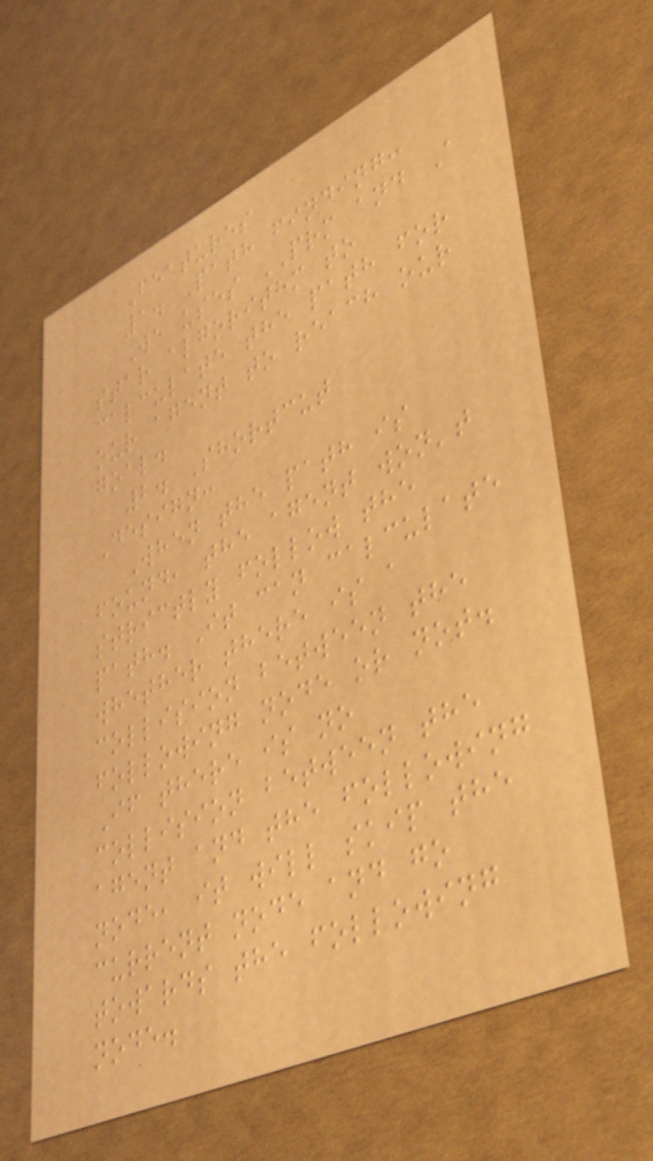Features
1. Path finding:
We uses PRM and A
star algorithm to
calculate the path for
our agent to reach our
goal.
2. Shortcut
Design:
When the path is
found, the agent won't
strictly follow the
path. It can calculate
whether there is a
collision between the
following node or not.
If there is no
collision between the
agent and the following
node, it will skip the
current node and go
towards the following
node.
